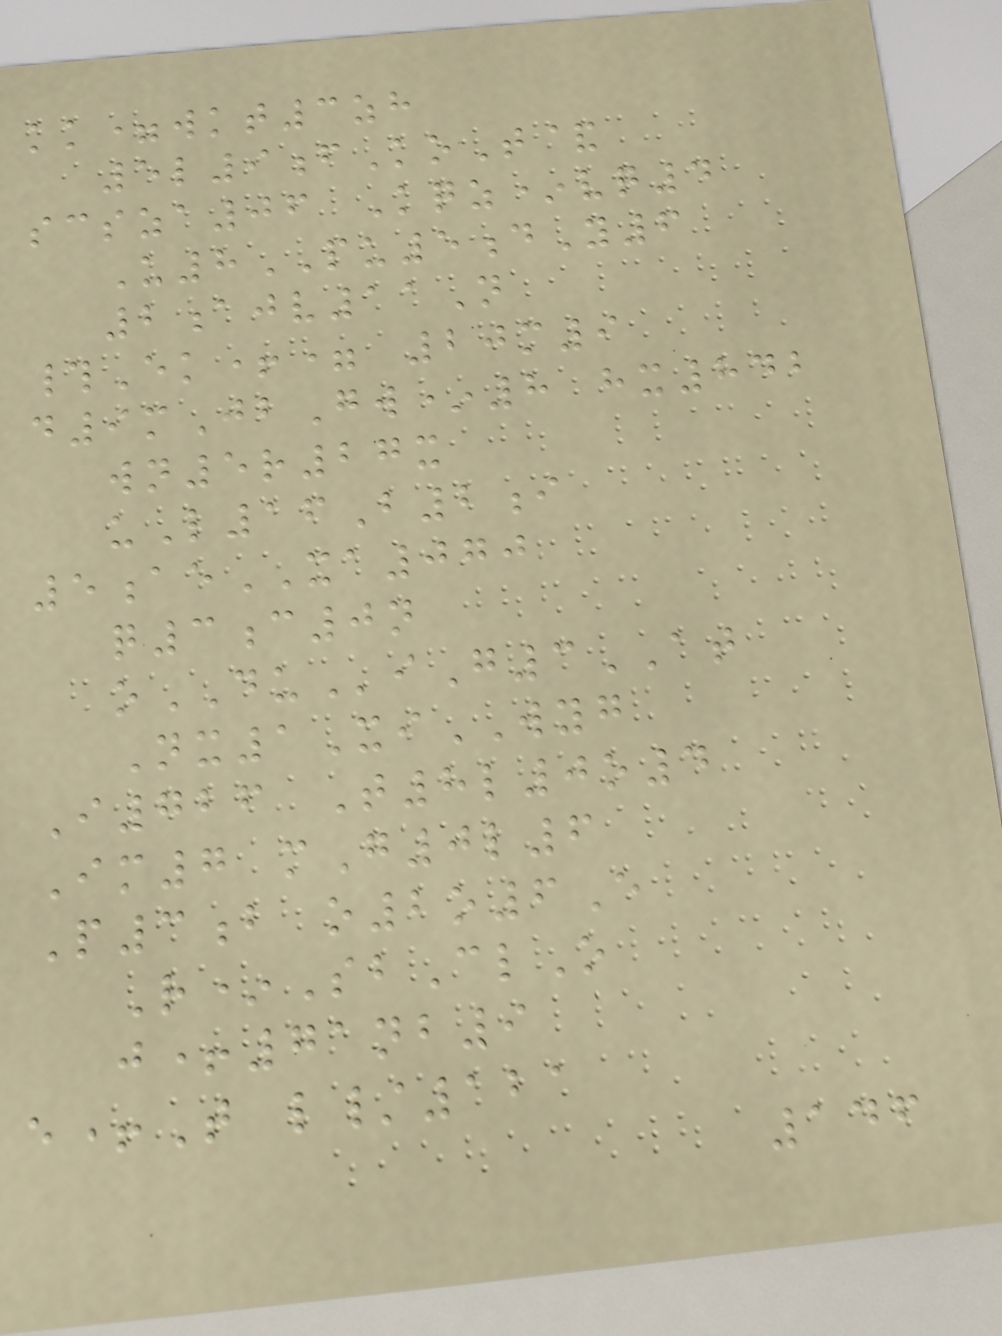kk=wkt3zh
5l9fKoT&
scsza06 Kqz*vq4
U8PU5dY6
2ajv11N
#Ek+= 20m9
d9mJbGw*8 hx842
wn5r27x
uL16B2i
5aeXA070
q3c0n
oDUiG3AT
Nx1XiWYG
I726 T8l0o4
Im7 mG0l6
P3b o2o6E
R*SbClO
j+71nb9
e+T l/121
146
